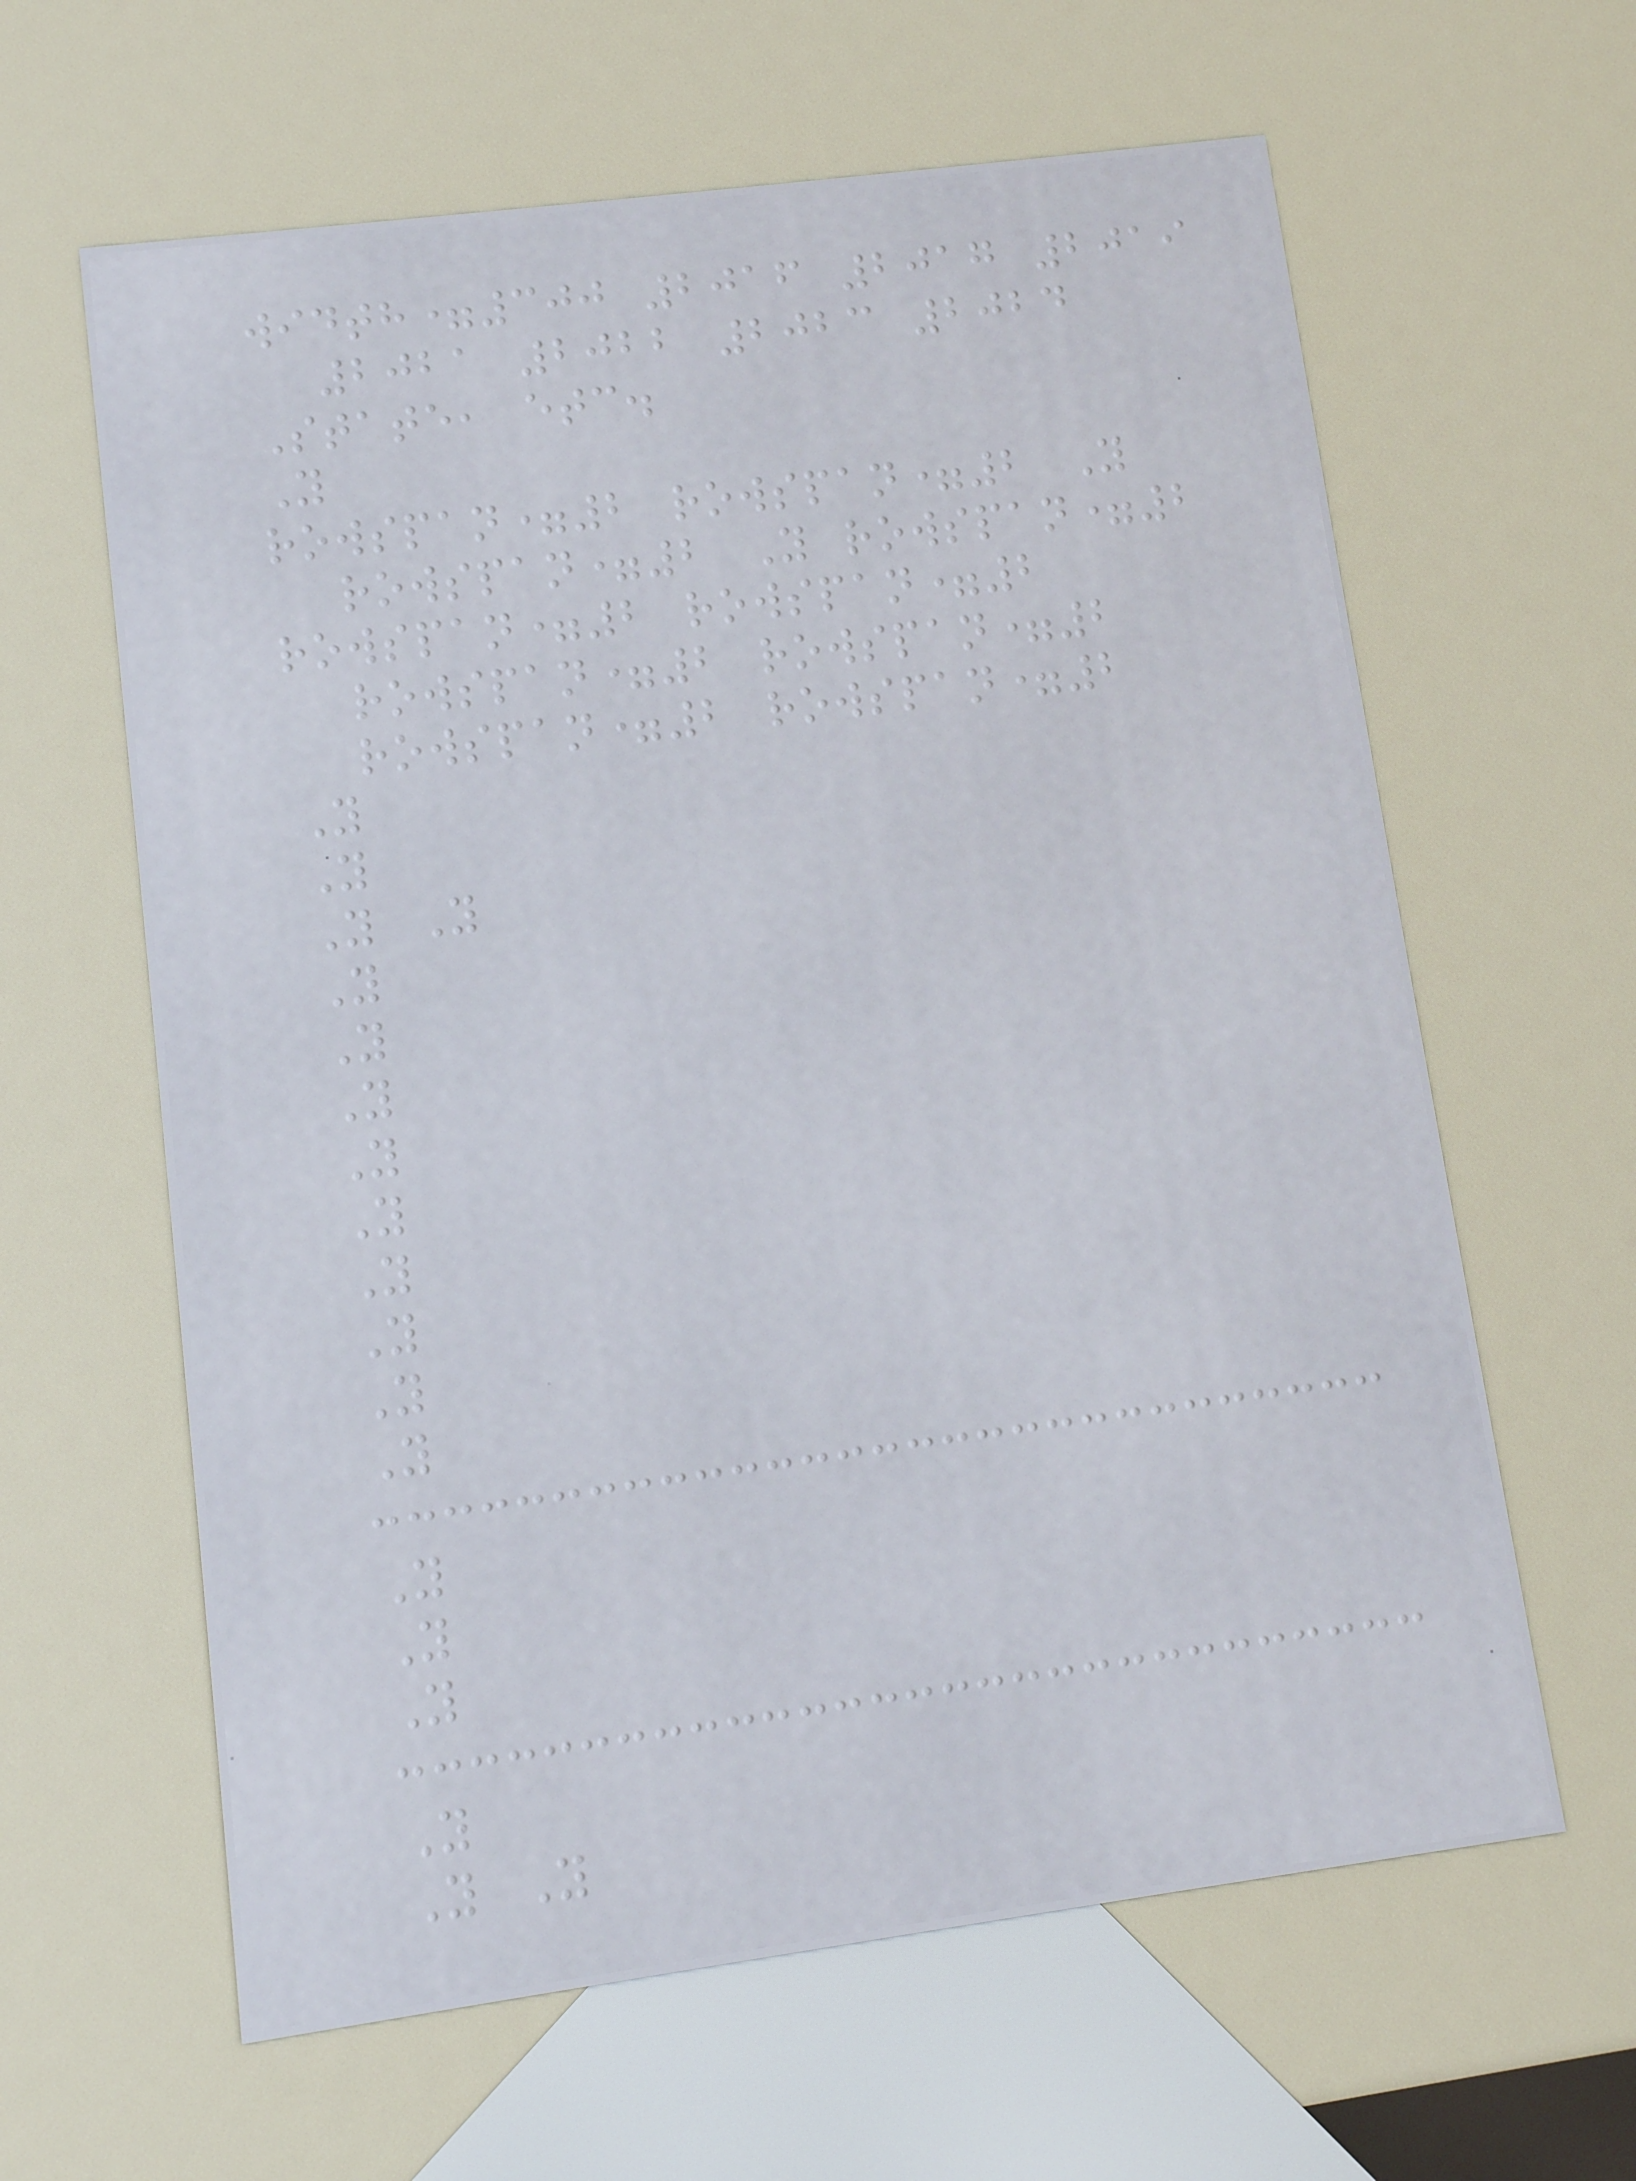width=300 2016 2017 2019
2021 2022 2023 2024
State, etc.
Y
rowspan=2 rowspan=2 Y
rowspan=2 Y rowspan=2
rowspan=2 rowspan=2
rowspan=2 rowspan=2
rowspan=2 rowspan=2
Y
Y
Y Y
Y
Y
Y
Y
Y
Y
Y
Y
Y
Y
Y
Y
Y
Y Y
